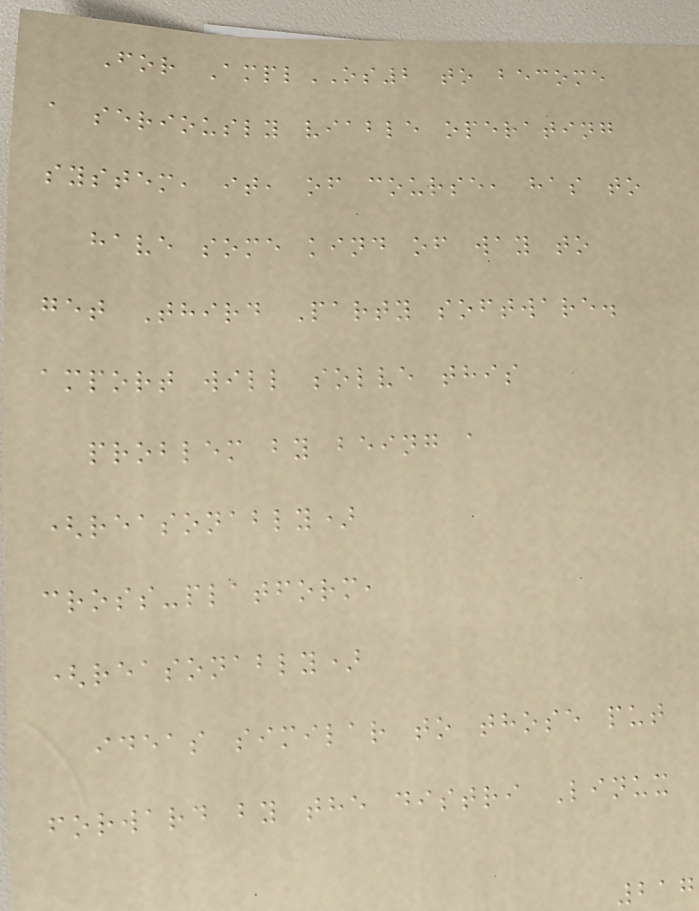For AmplOS2 to become
a seriously viable operating
system, it, of course, has to
have some kind of way to
get Third Party software.
amport will solve this
problem by being a
(reasonably)
cross-platform,
(reasonably)
ideas similar to those put
forward by the distri Linux
217
